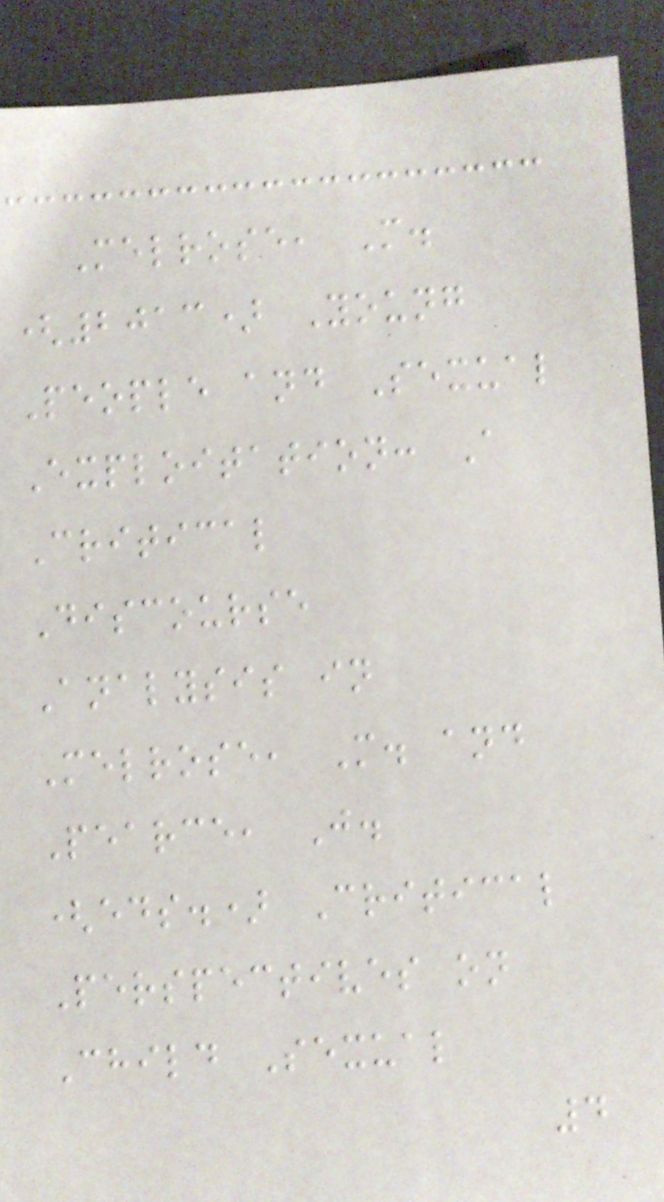Melrose, M.
(2013) Young
People and Sexual
Exploitation: A
Critical
Discourse
Analysis in
Melrose, M. and
Pearce, J.
(eds.) Critical
Perspectives on
Child Sexual
4
